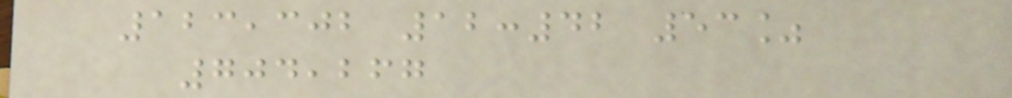123,302 12:42 53%
704,267
